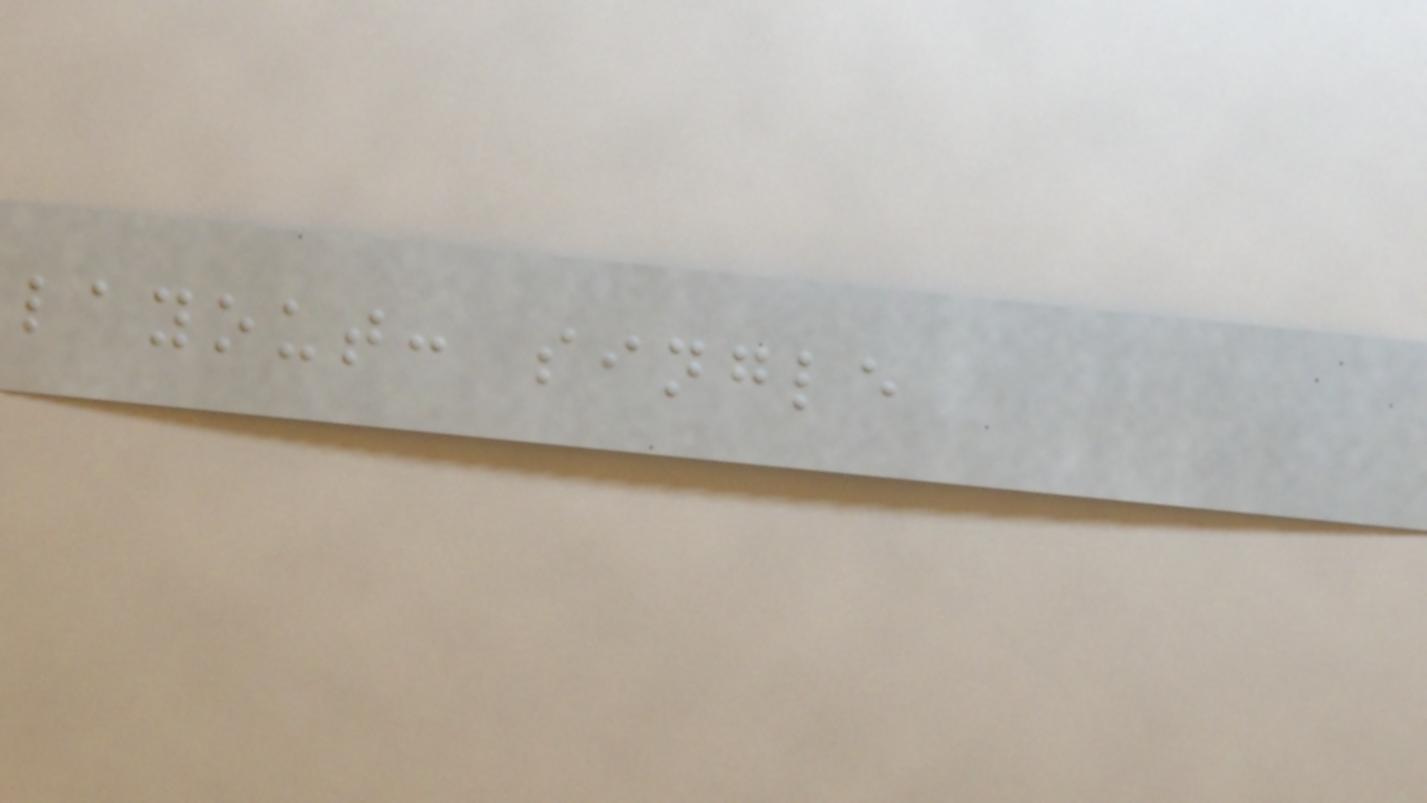layout: single
